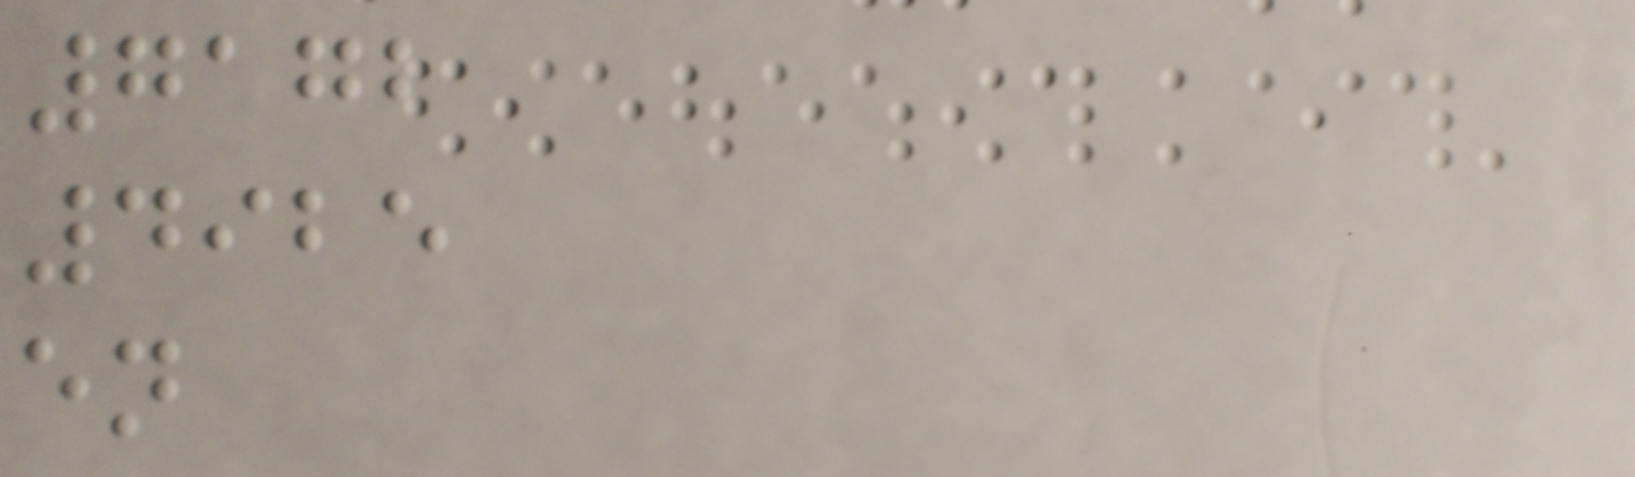7172
4925
en
